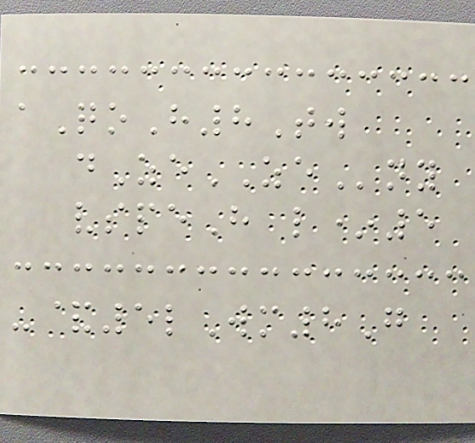aQoH8Tw
dZeZEny
vspeH l*5
-&5lWm8G
